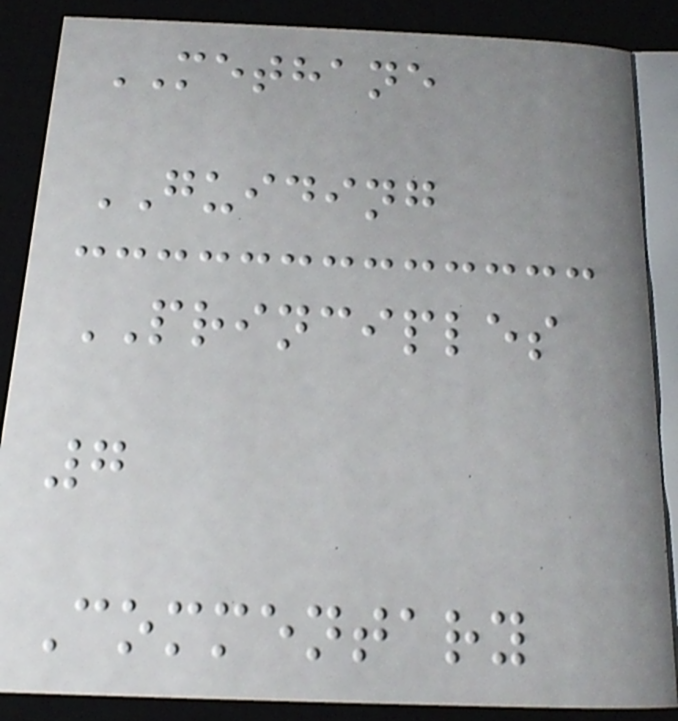METHANE
GUIDING
PRINCIPLES
7
Commentary
